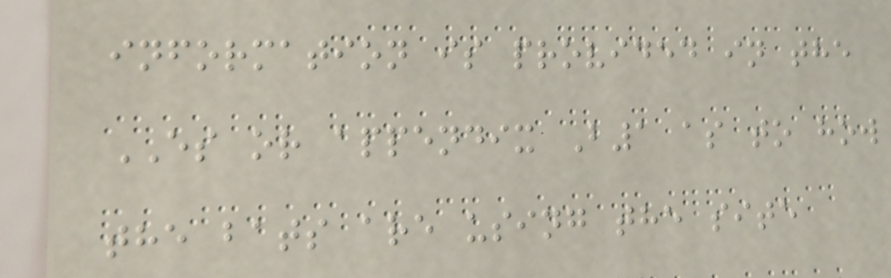information is provided in the
ES or appendix B1 as to how
the bats are using the site
